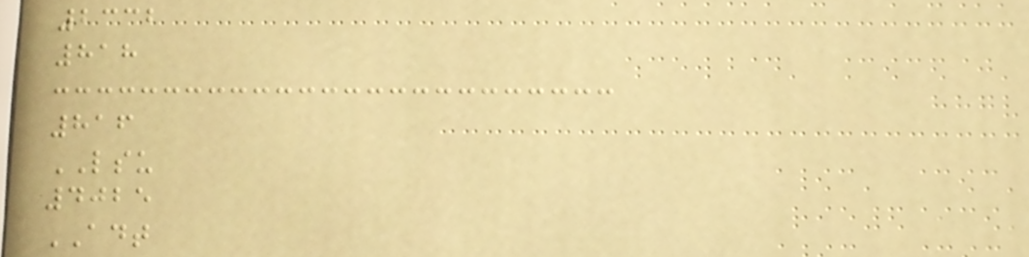2332
818
816
LSU
4025
ADT
